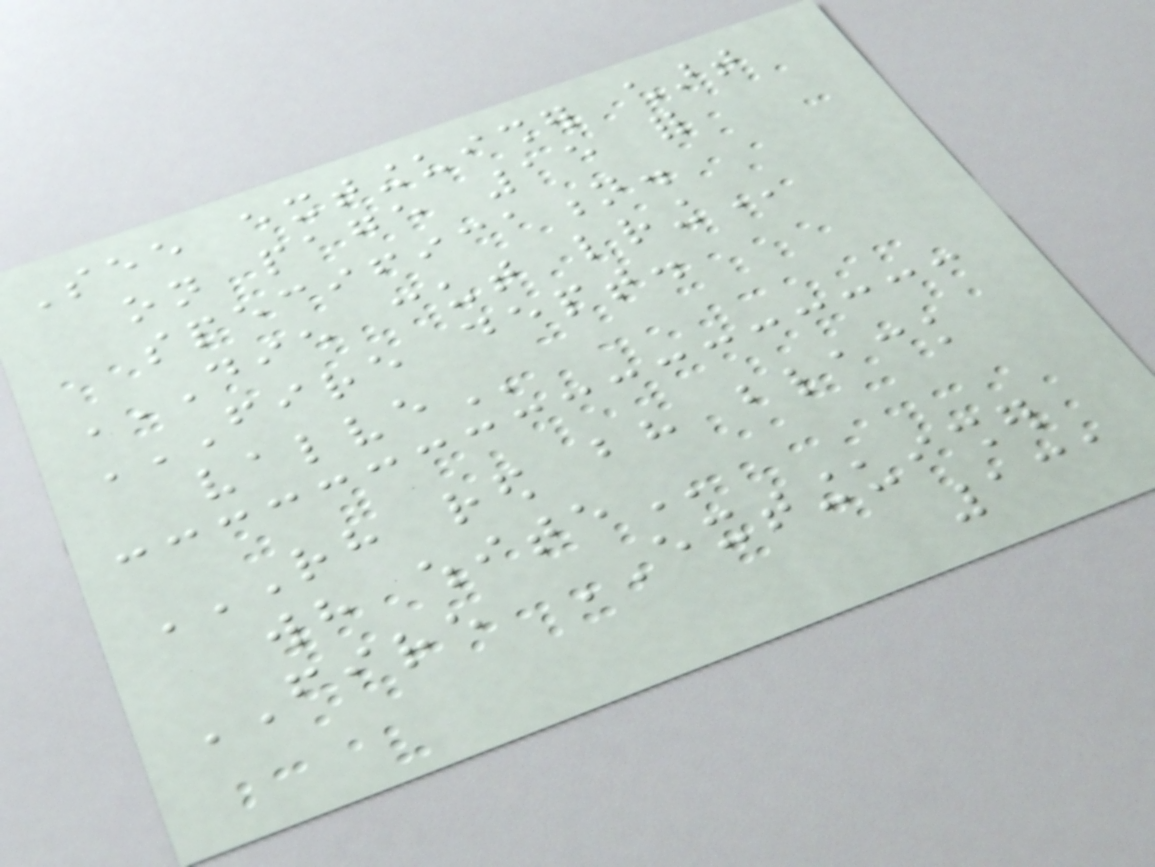See extinguisher chart
on page 15 for
specification.
DIE CUT LETTERING
FIRE DEPT.
VALVE
RH RED BH BLACK
WH WHITE
FIRE EXTINGUISHER
131
